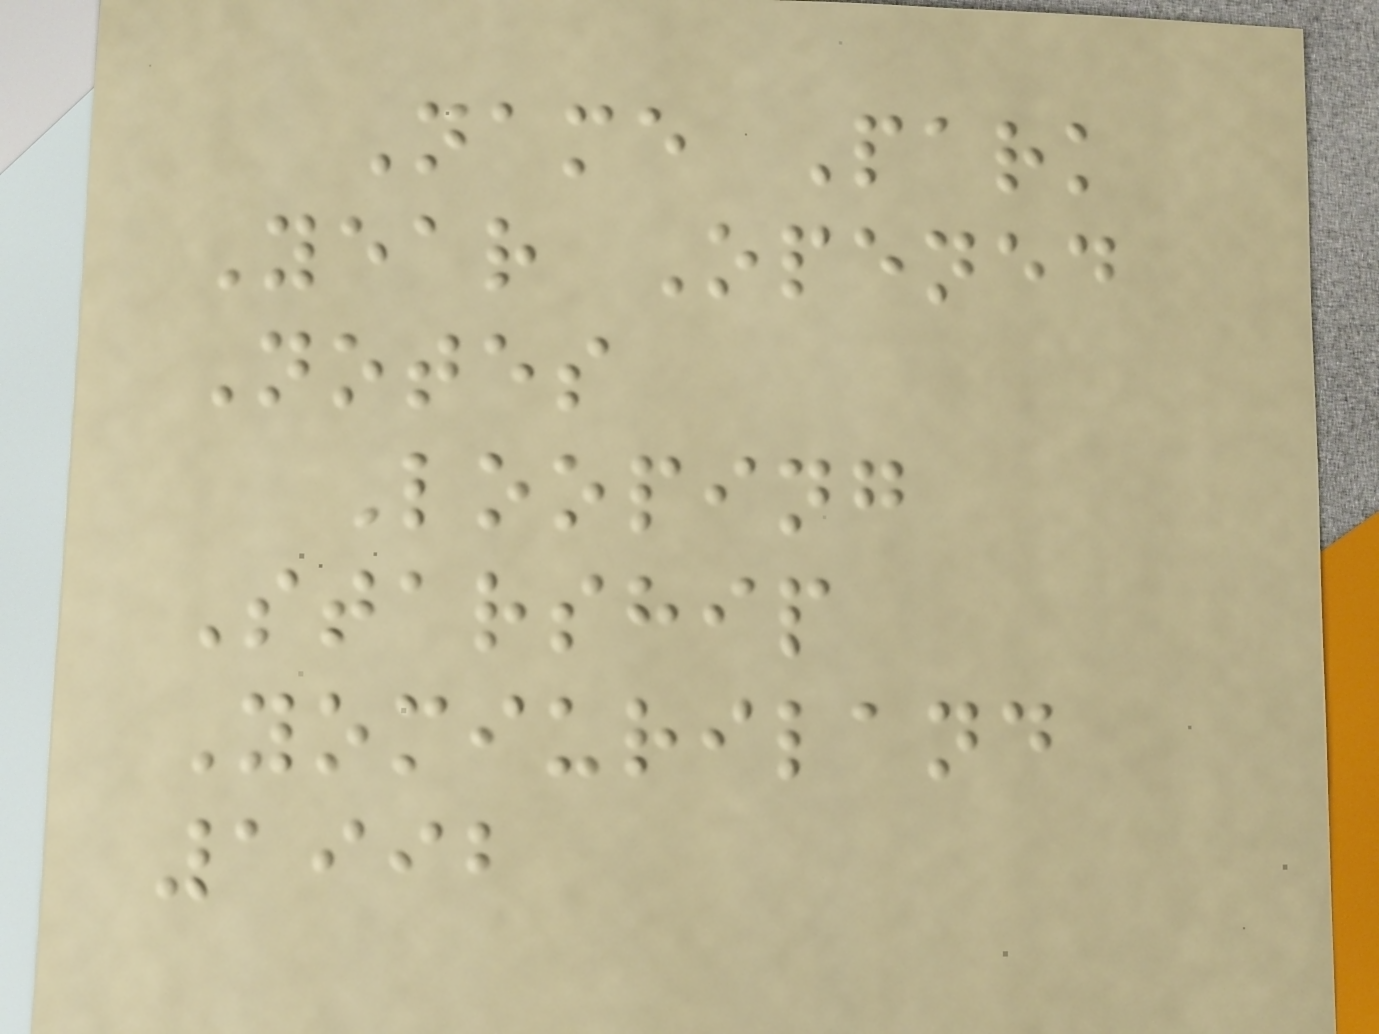Name Park
Year Opened
Notes
Looping
Starship
Yomiuriland
1992
